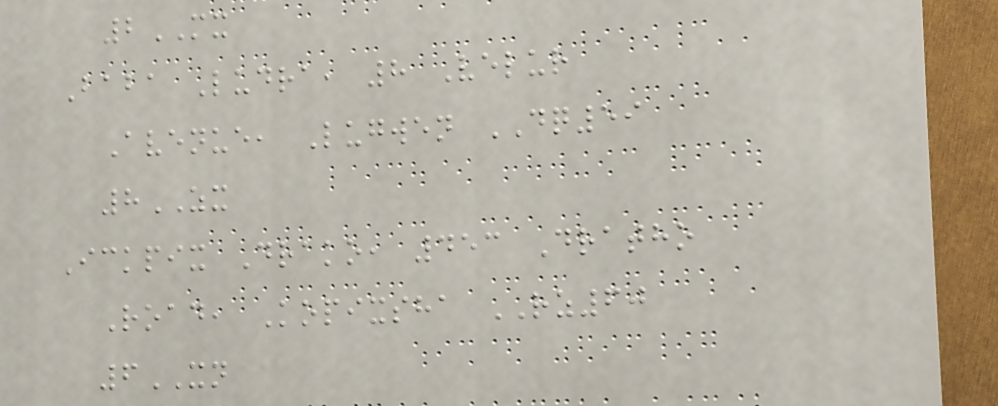2MX
Baba Ludra, 8 Velur
Avenue, Lugwen DQ59
8ZX
Ickpix Drako, 453 Dratho
Road, Kopixsha RZ60
6XN
